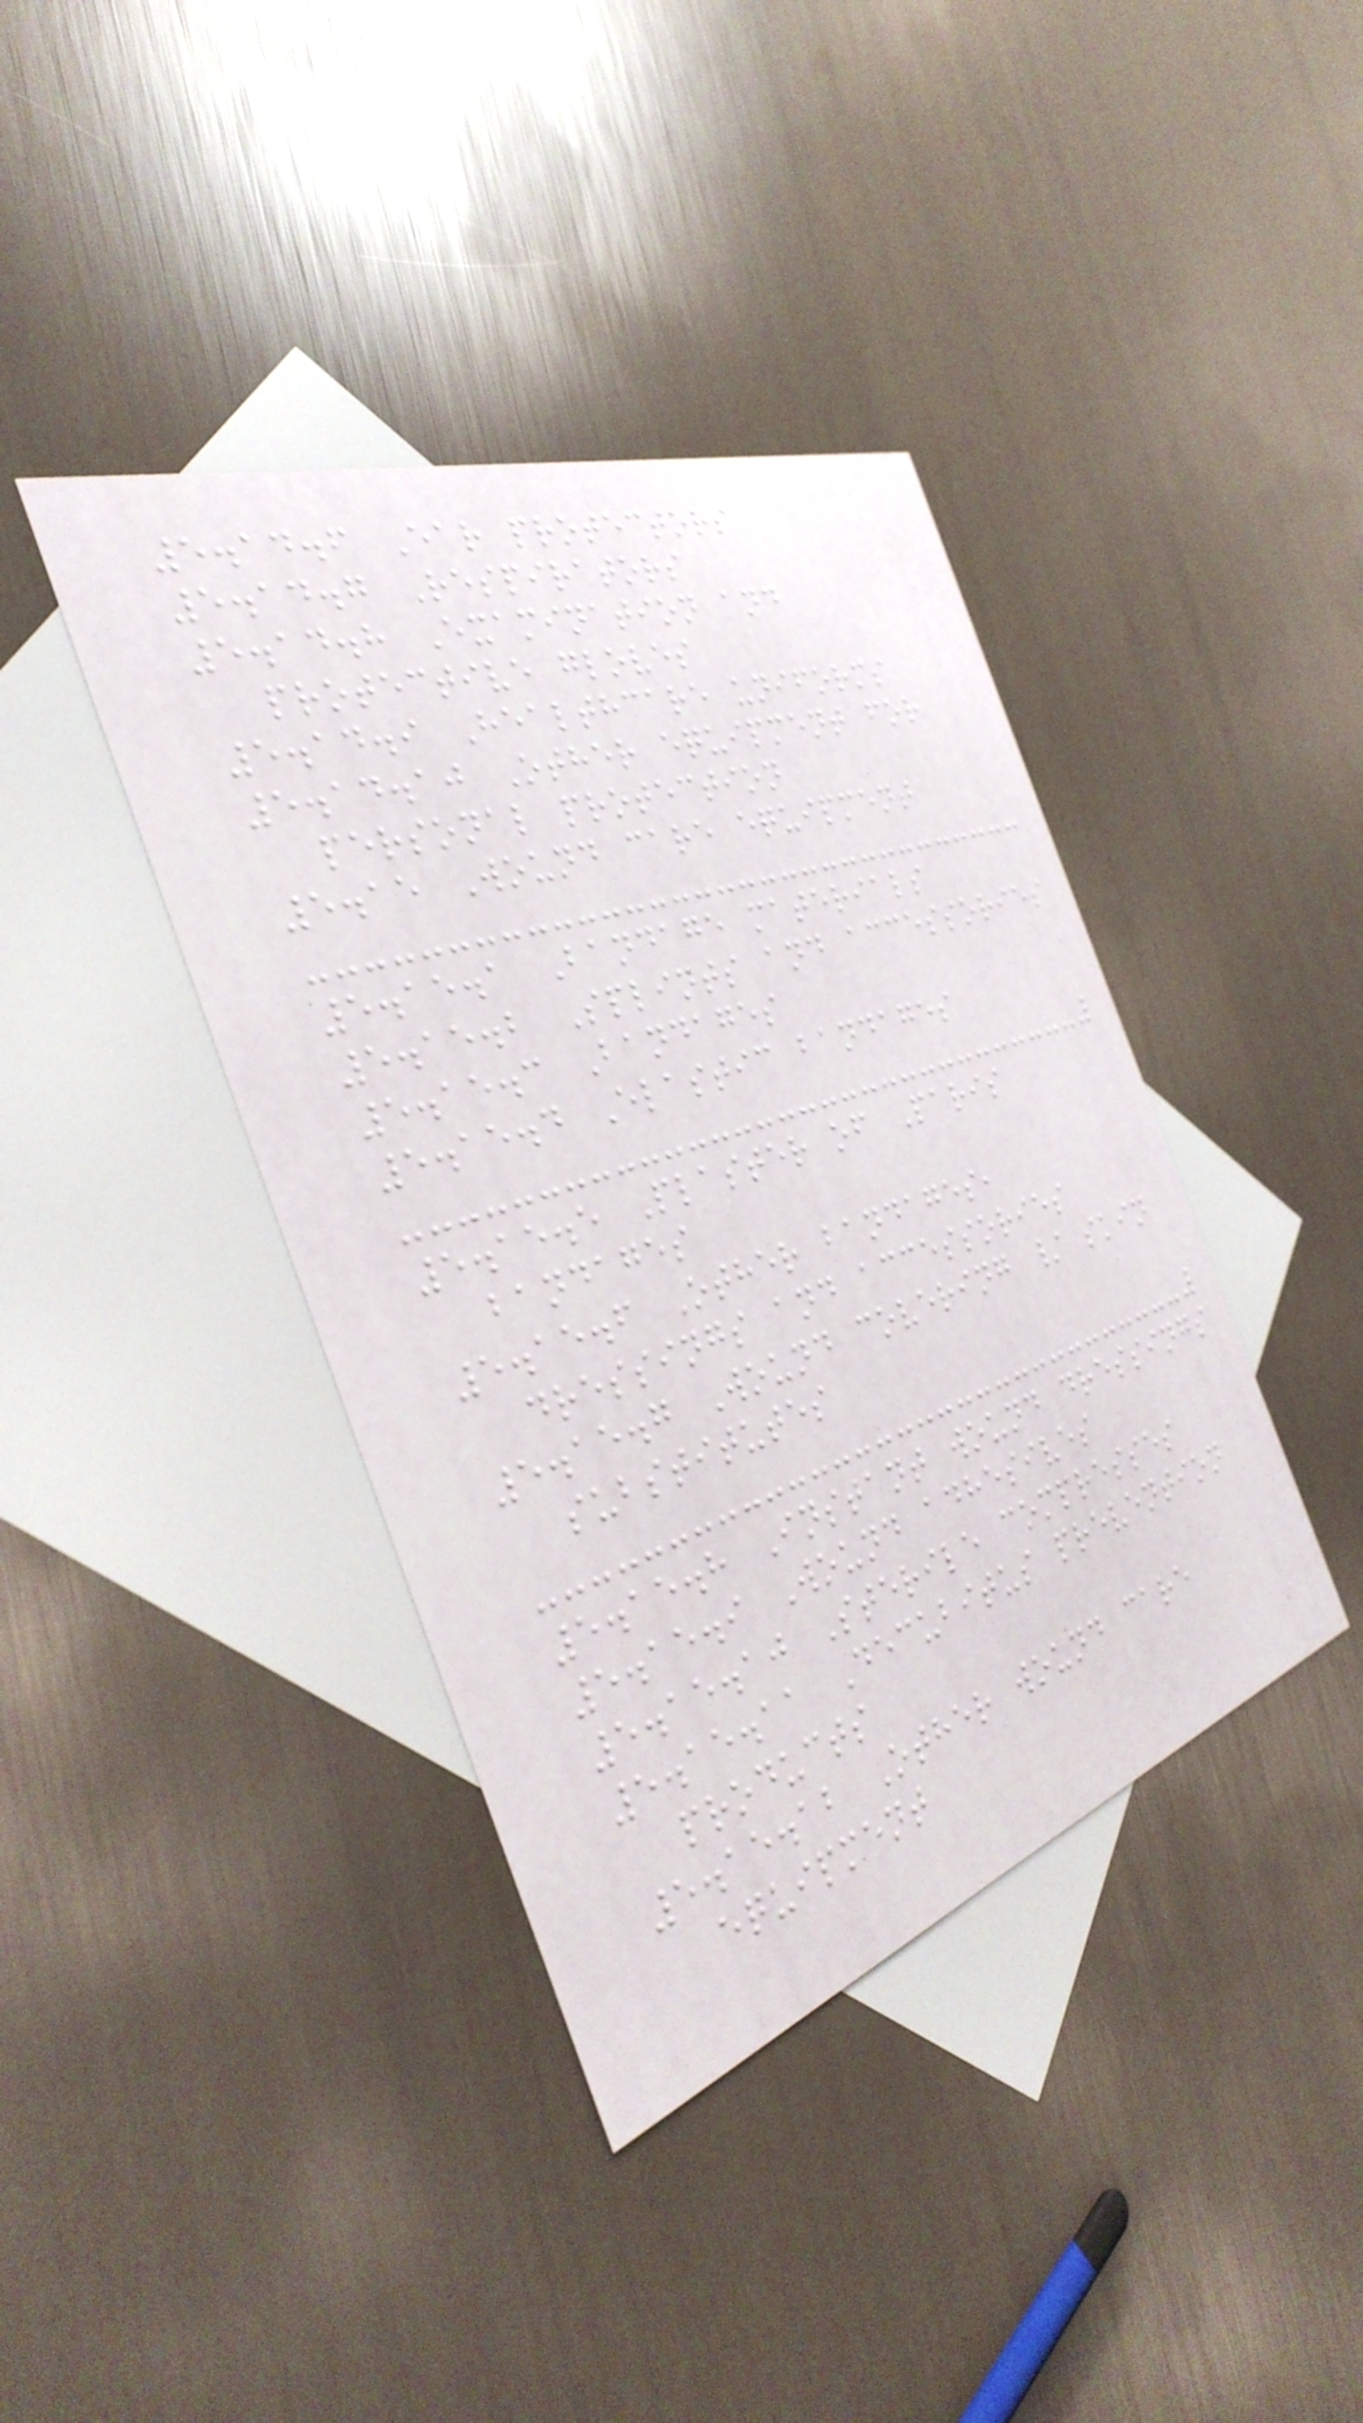5.14.6 Ear protectors
5.14.7 Respirators
5.14.8 Examination and
protective gloves
5.14.9 Healthcare uniforms
5.14.10 Other equipment for
personal protection
5.15 Wound care equipment
5.15.1 Bandage materials
5.15.2 Splints and accessories
5.15.3 Bandages
5.15.4 Elastic bandages
5.15.5 Plaster of Paris
bandages
5.15.6 Other bandages,
dressings and accessories
5.15.7 Wound covering / skin
substitutes
5.15.8 Instant wound dressings
5.15.9 Wound adhesives
5.15.10 Sterile compresses
5.15.11 Decubitus prevention
products
5.15.12 Other wound care
equipment
